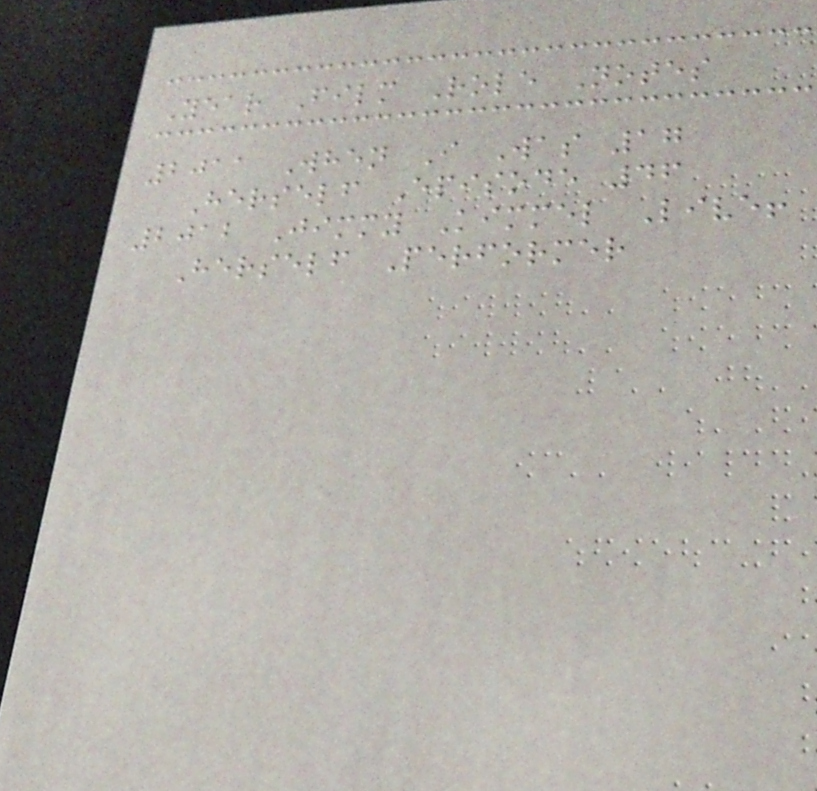Year Film Role Notes
2011 When I Was 17
Herself Episode 46
2012 Jimmy Kimmel Live!
Herself Performer
